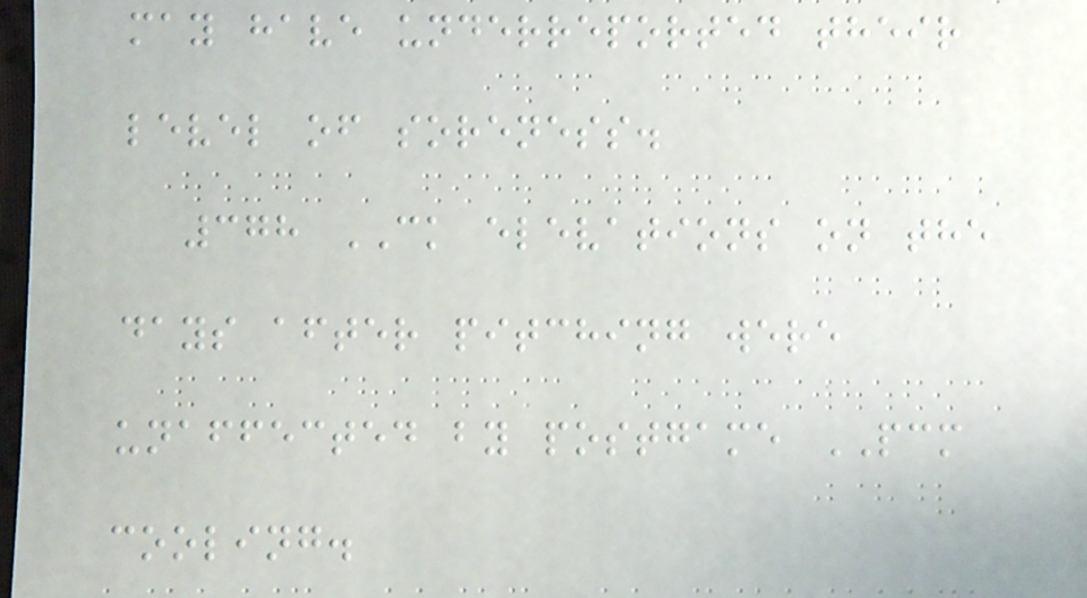may have underreported their
level of soreness.
378 CK elevations on the
days after pitching were
unaffected by postgame PCM
cooling.
